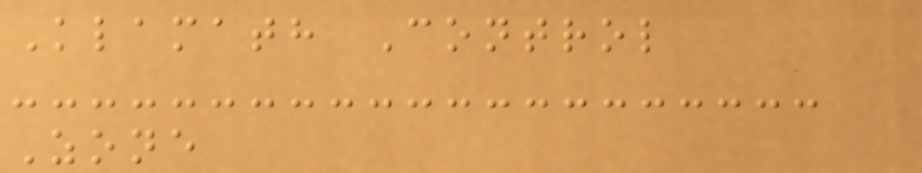Klamath Control
Zone
